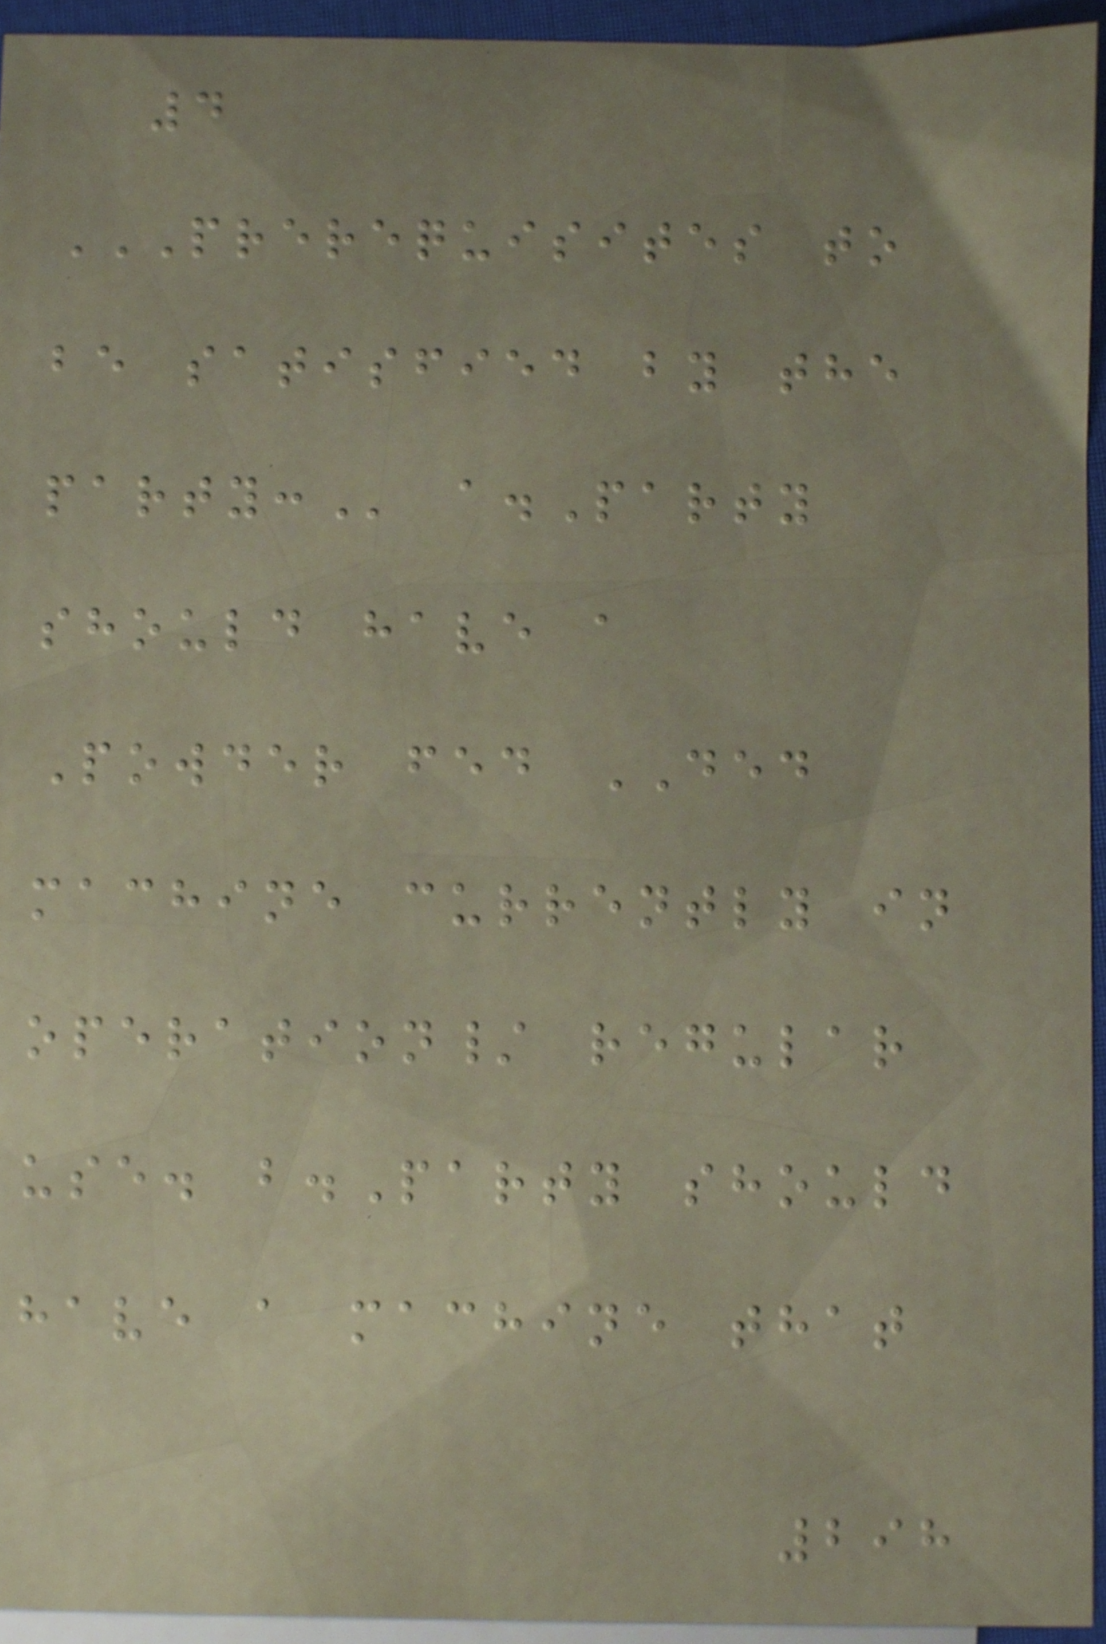4
PREREQUISITES TO
BE SATISFIED BY THE
PARTY: a.Party
should have a
Powder fed DED
machine currently in
operation/ regular
use. b.Party should
have a machine that
298
